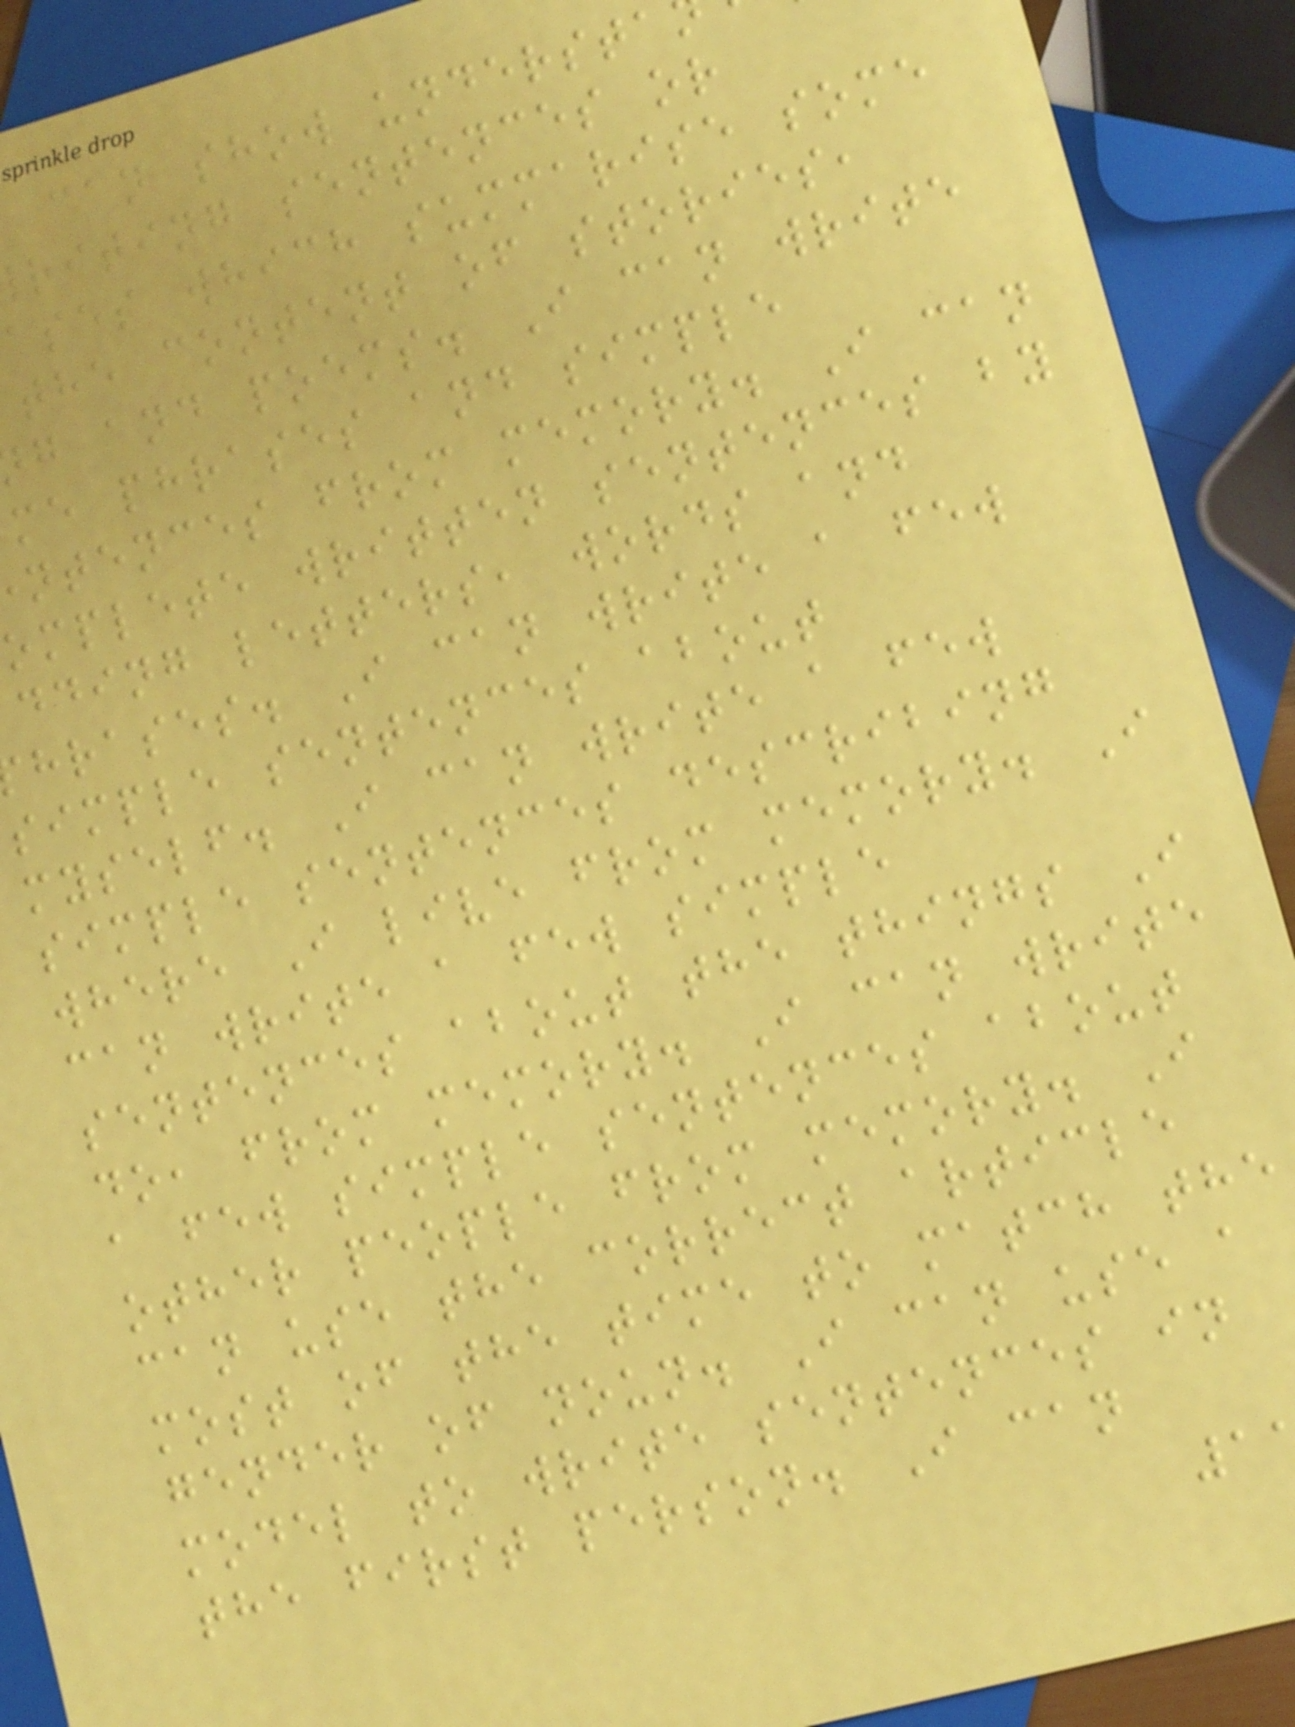can show understa
riting sentences or
ases which summarise some
the content of stories,
g and poems. I can write
me phrases and simple
ntences from memory. I can
omplete written sentences by
dding letters, words and
hrases. I can write a few
simple sentences about
myself. I can write a few
simple sentences describing
where I live from memory. I
can write a few simple
sentences about the things I
do, from memory. I can write
a few simple sentences about
other people from memory. I
can use the correct article
most of the time to match the
gender of noun. I can use a
model to write sentences in
the first person. I can
